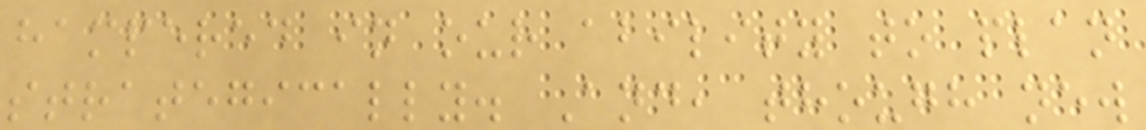hampered in our ability to plan
strategically. And, though new
